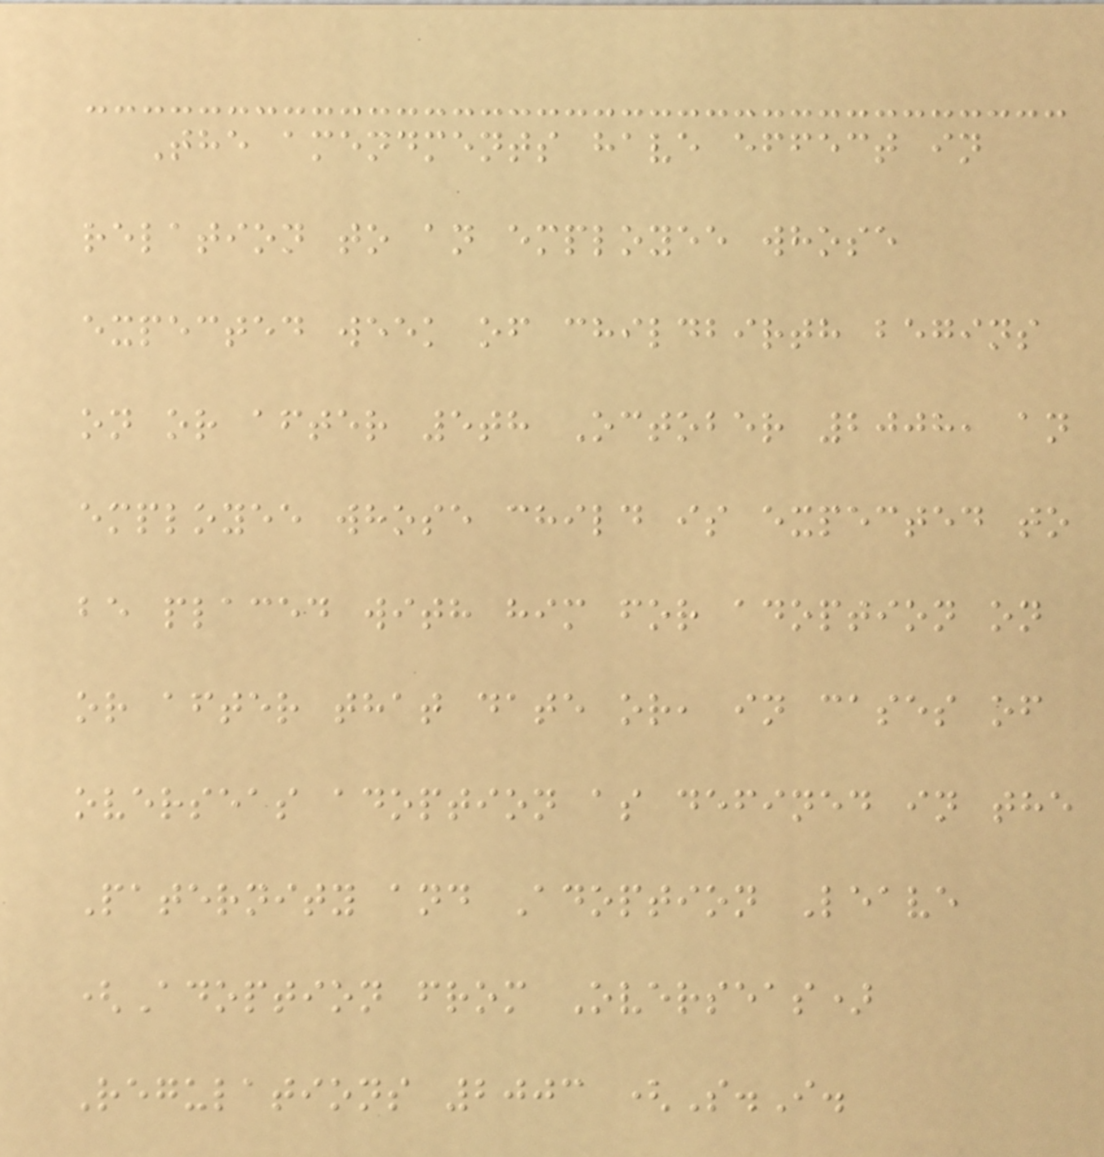The amendments have effect in
relation to an employee whose
expected week of childbirth begins
on or after 5th October 2008, an
employee whose child is expected to
be placed with him for adoption on
or after that date or, in cases of
overseas adoption as defined in the
Paternity and Adoption Leave
(Adoption from Overseas)
Regulations 2003 (S.I.
